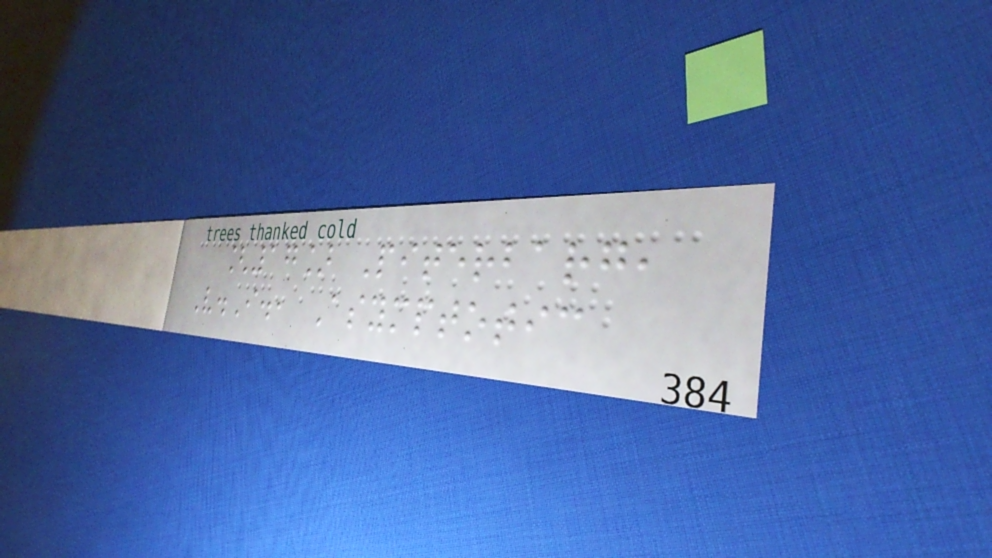[17] Piterbarg,
V.I., Asymptotic
